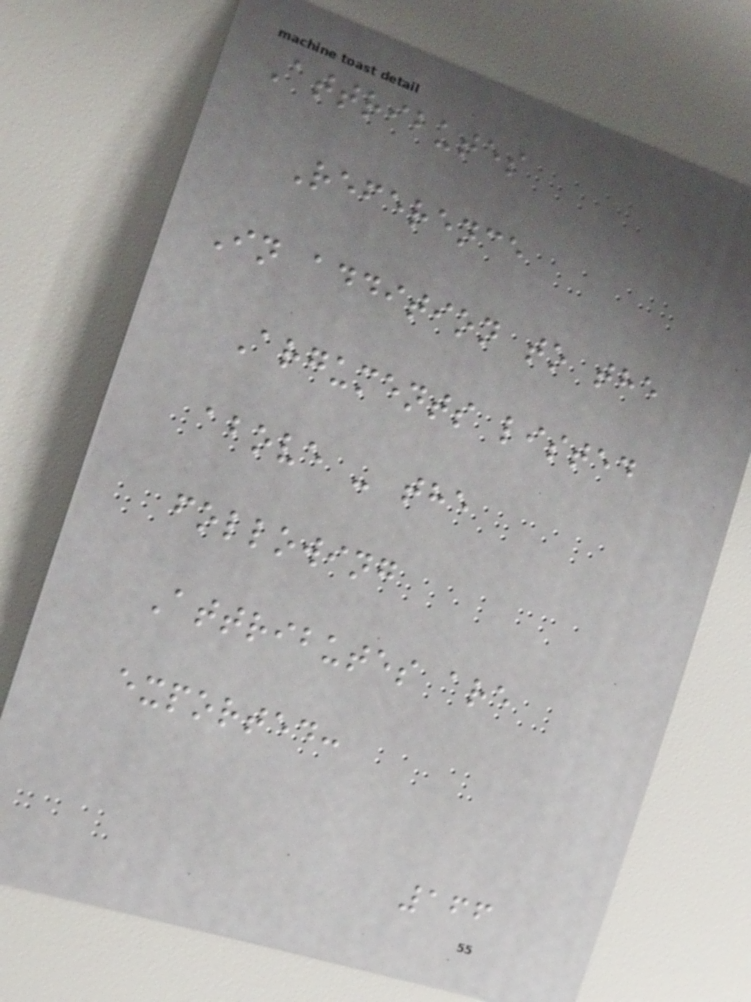Attributes
Reference
In addition to the
Arguments listed
above - the
following
Attributes are
exported:
166
